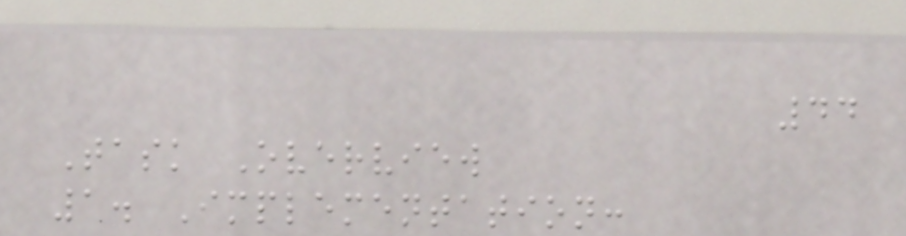44
Task Overview
1. Implementation:
